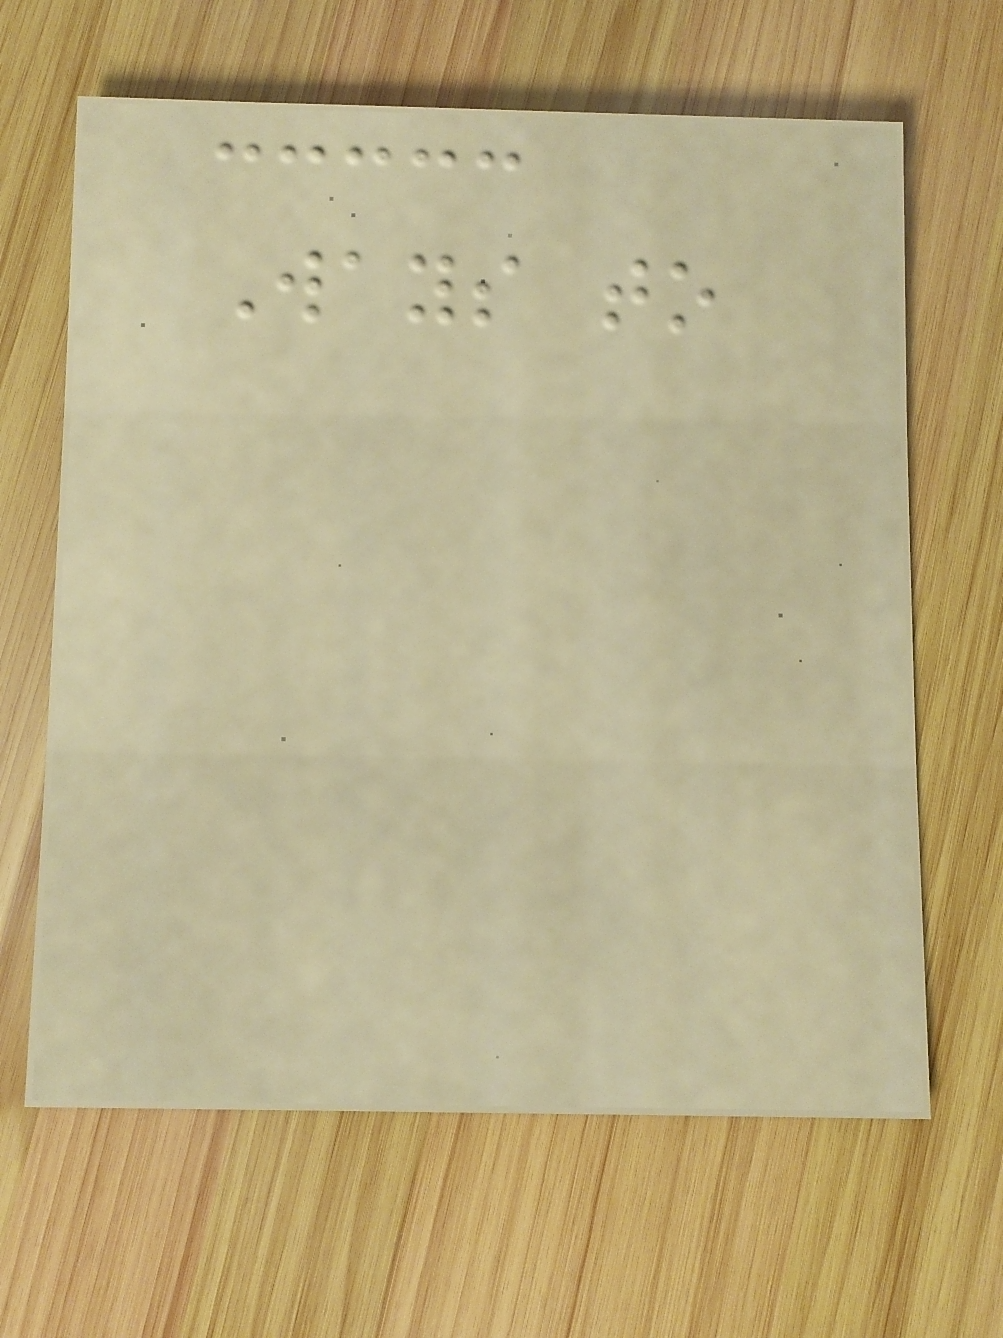Ways to
